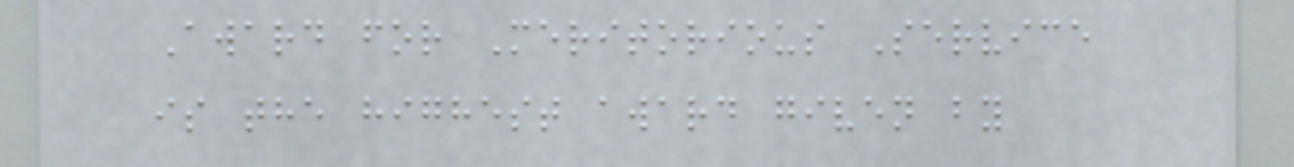Award for Meritorious Service
is the highest award given by
